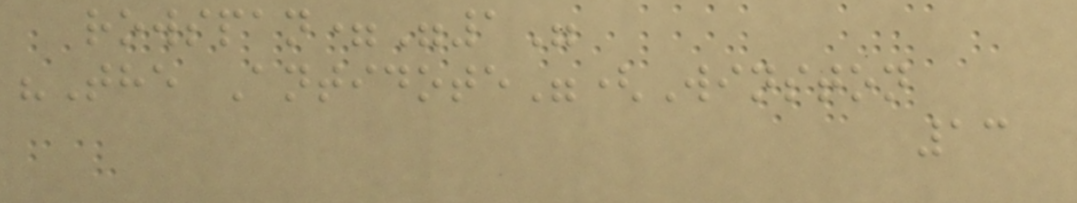rowspan="1"
"The Antidote"(Winston
13
